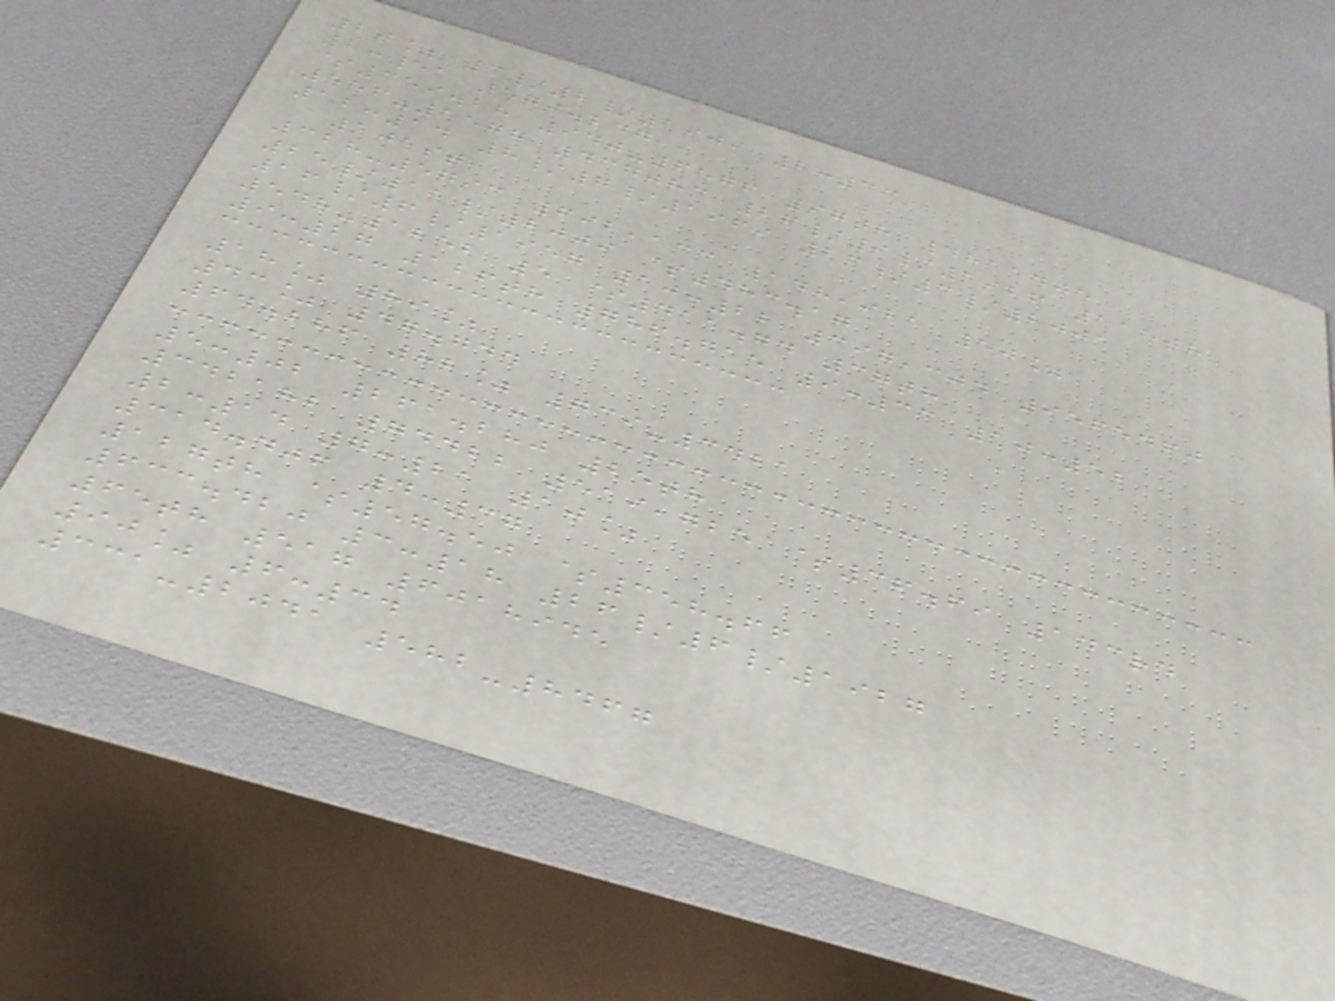20% 3/2/1909 2:33
2:51 579.247
$359.28 940-6576 97th 4811405
556-1577 437083 26/9/1926 115th
12:14 8/7/1969 26/3/2001
101st
328-5793 692,133 148,921 50%
25/11/2009 $483.17
16/6/1957 10:22 397,304 9565460
548-1252 5 $411.74 37th
9:27 126th 786.715 9:33 10:52
18% 89%
43% 47.744
64.286 82% 739-3421
5:02 261.280 25th
342182 74422 519,725 $36.69 143rd
2:14 7:21 10%
314.406 4:37
127th $57.50 $358.66
633.420 3:18 26/6/1927
65th 517 6018945
90% 6:34
331-2041 582-8467
